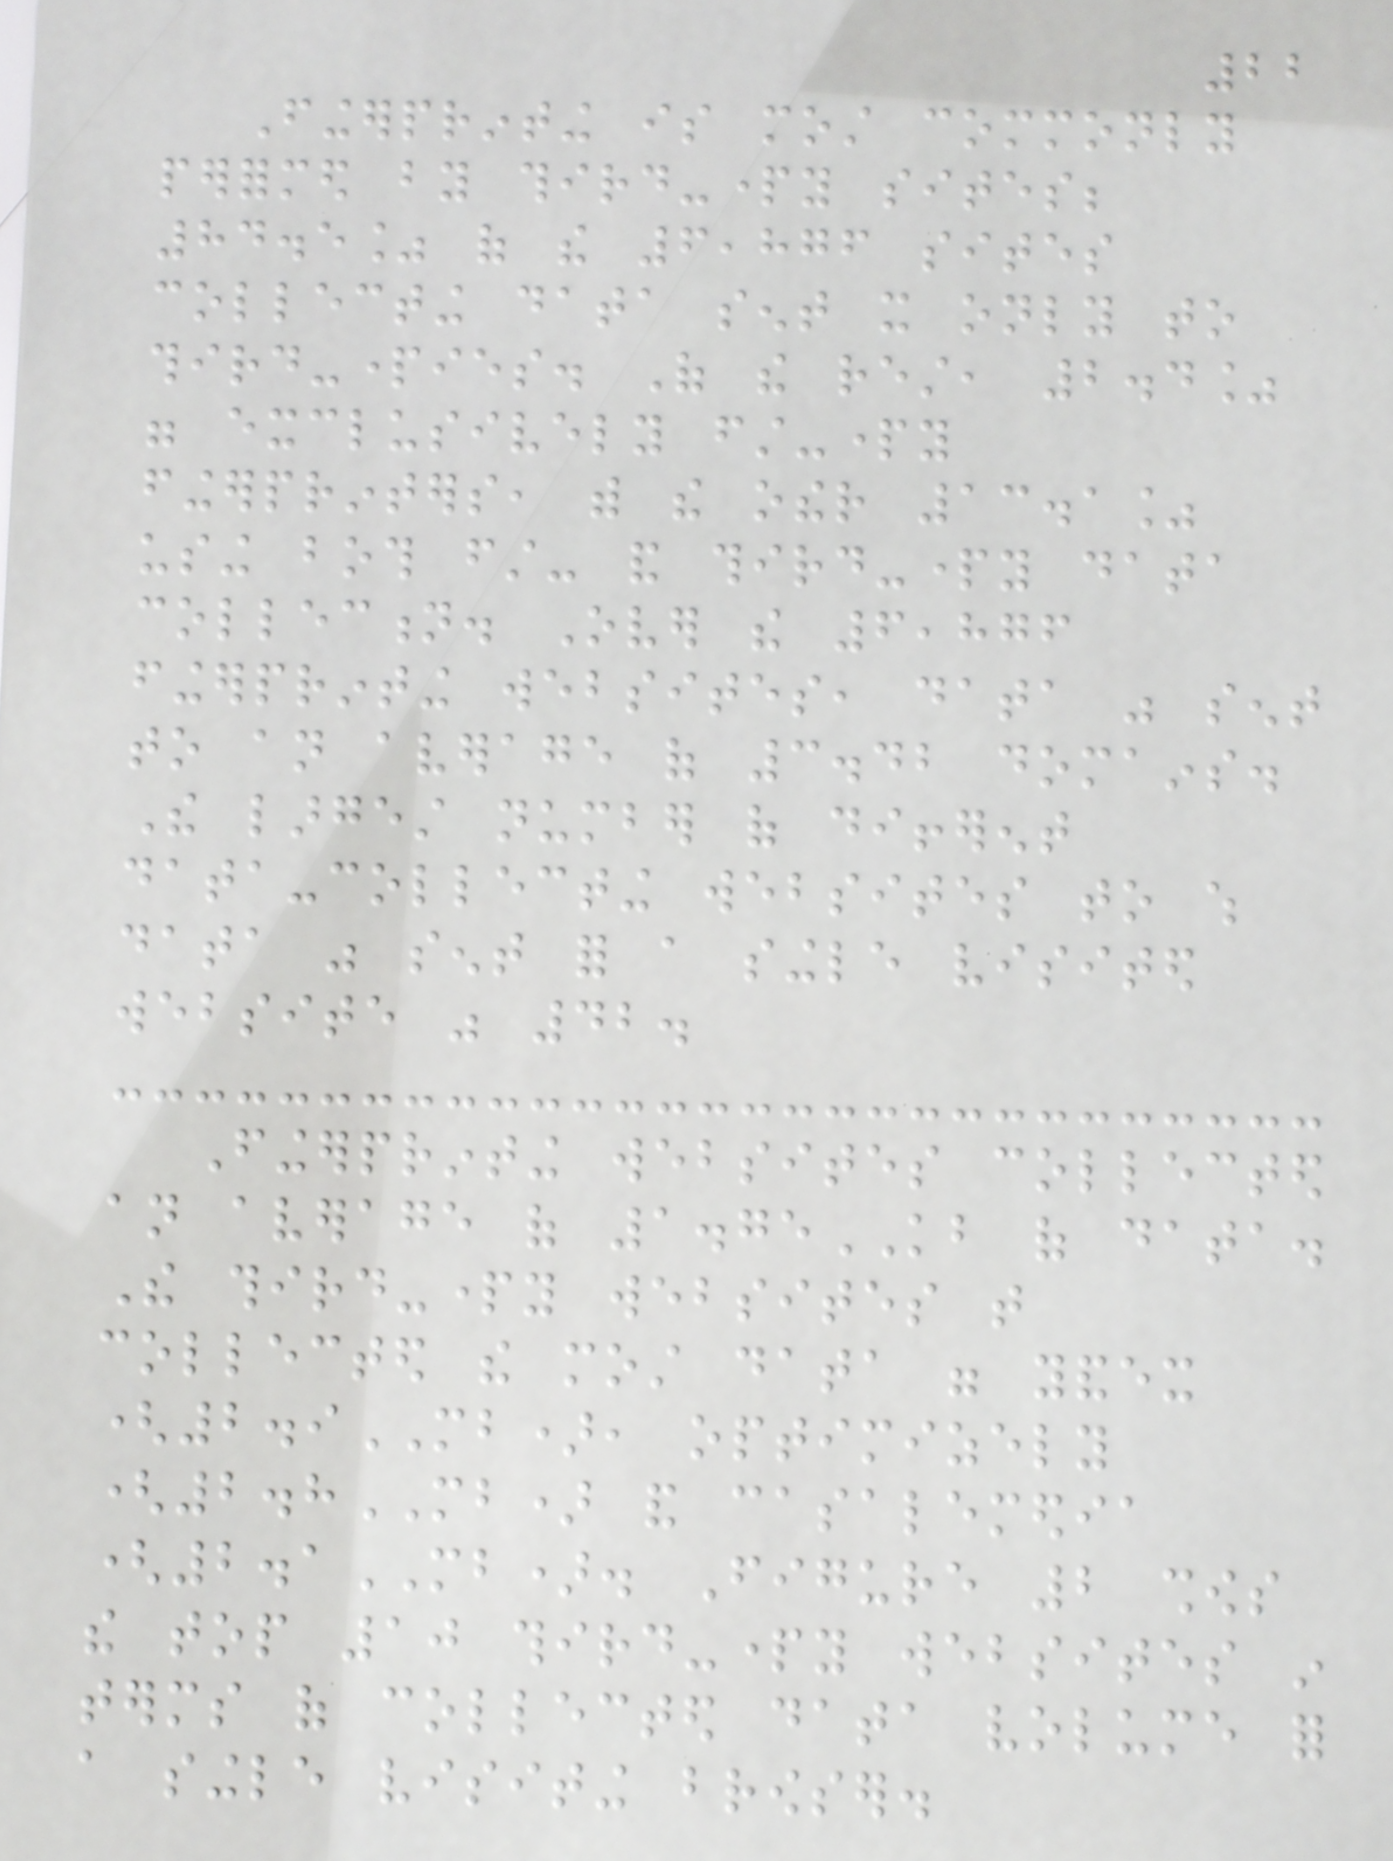22
Fingerprinting is most commonly
performed by third-party sites;
84.5% of the 6,876 sites
collecting data sent it only to
third-parties. Of the rest, 2.4%
were exclusively first-party
fingerprinters, with the other 13.1%
using both first- and third-party data
collection. Over the 6,876
fingerprinting websites, data was sent
to an average of 3.42 domains.
The largest number of different
data-collecting websites to which
data was sent for a single visited
website was 42.
Fingerprinting websites collected
an average of 1.75KB of data.
The third-party websites that
collected the most data were yandex
(2.9MB), optimizely
(2.8MB) and casalemedia
(2.1MB). Figure 2 shows
the top 10 third-party websites in
terms of collected data volume for
a single visiting browser.
